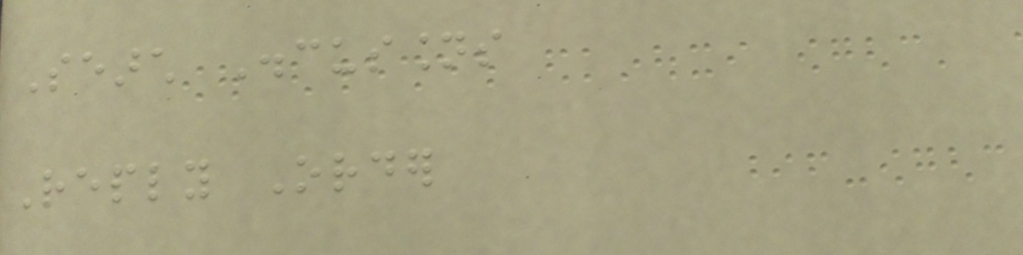Search Discussions
Reply Order
